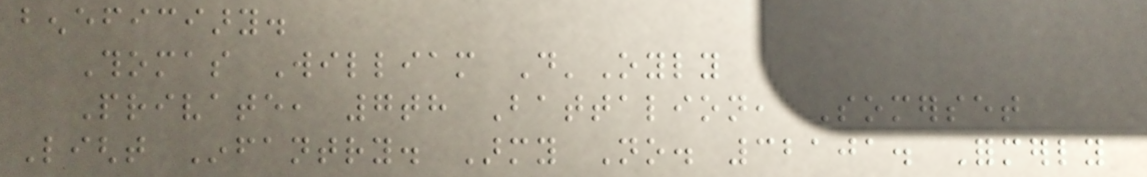beneficiary.
Thomas William D'Oyly
Private, 7th Battalion, Somerset
Light Infantry. Army No. 32101. Formerly
